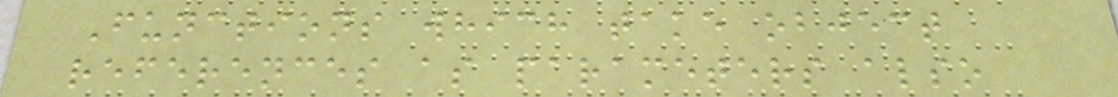Functions which take object
references as parameters also
